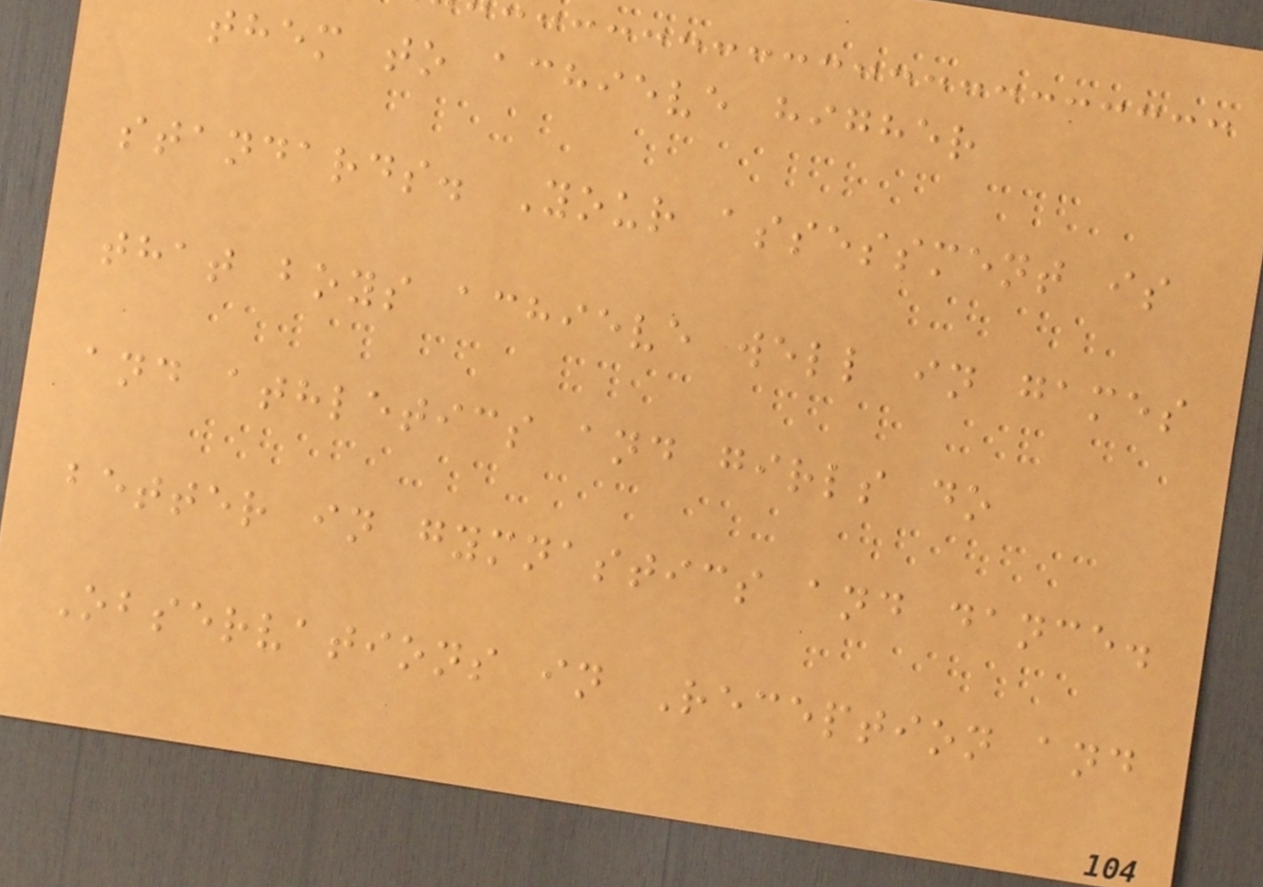them to achieve higher
standards. Your assessment is
that boys achieve well in games
and athletics and girls do
better in gymnastics and dance.
Observations in Reception and
